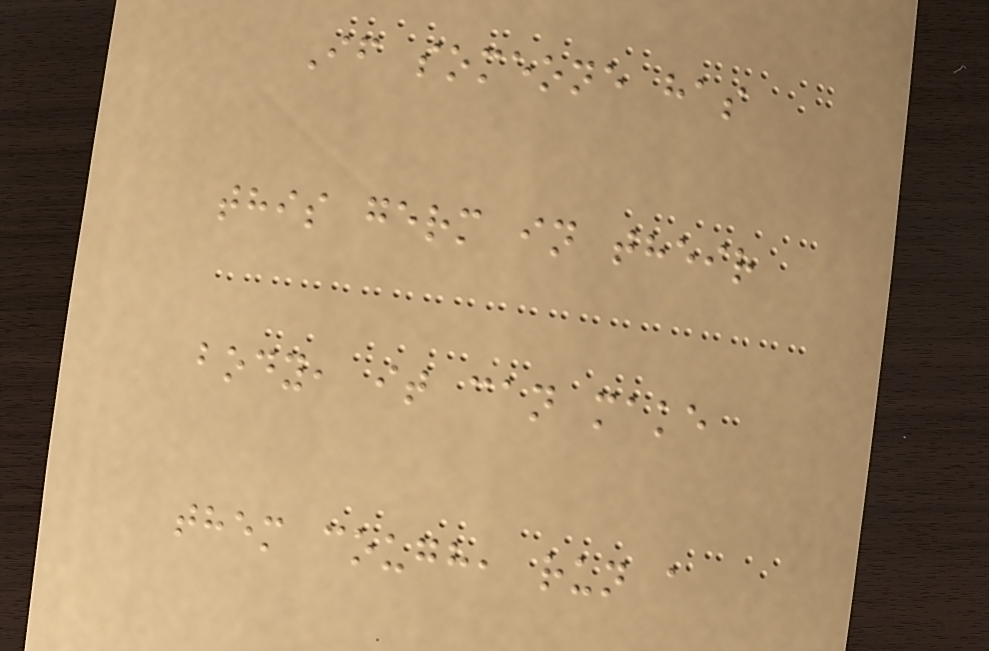If someone has
this germ in their
body, it can make
them cough, run a
